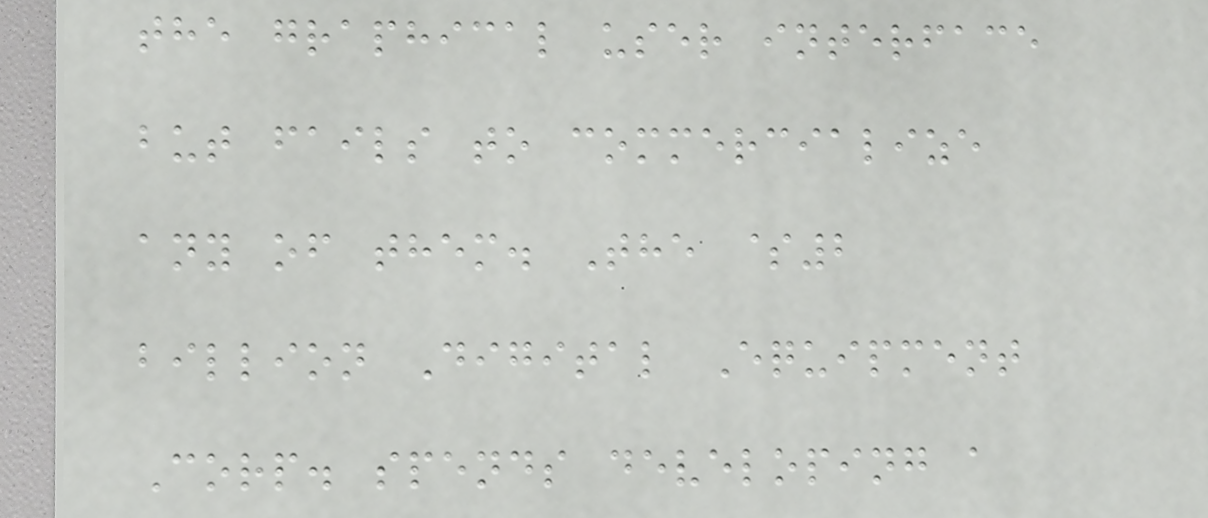the graphical user interface
but fails to commercialize
any of them. The $2
billion Digital Equipment
Corp. spends developing a
